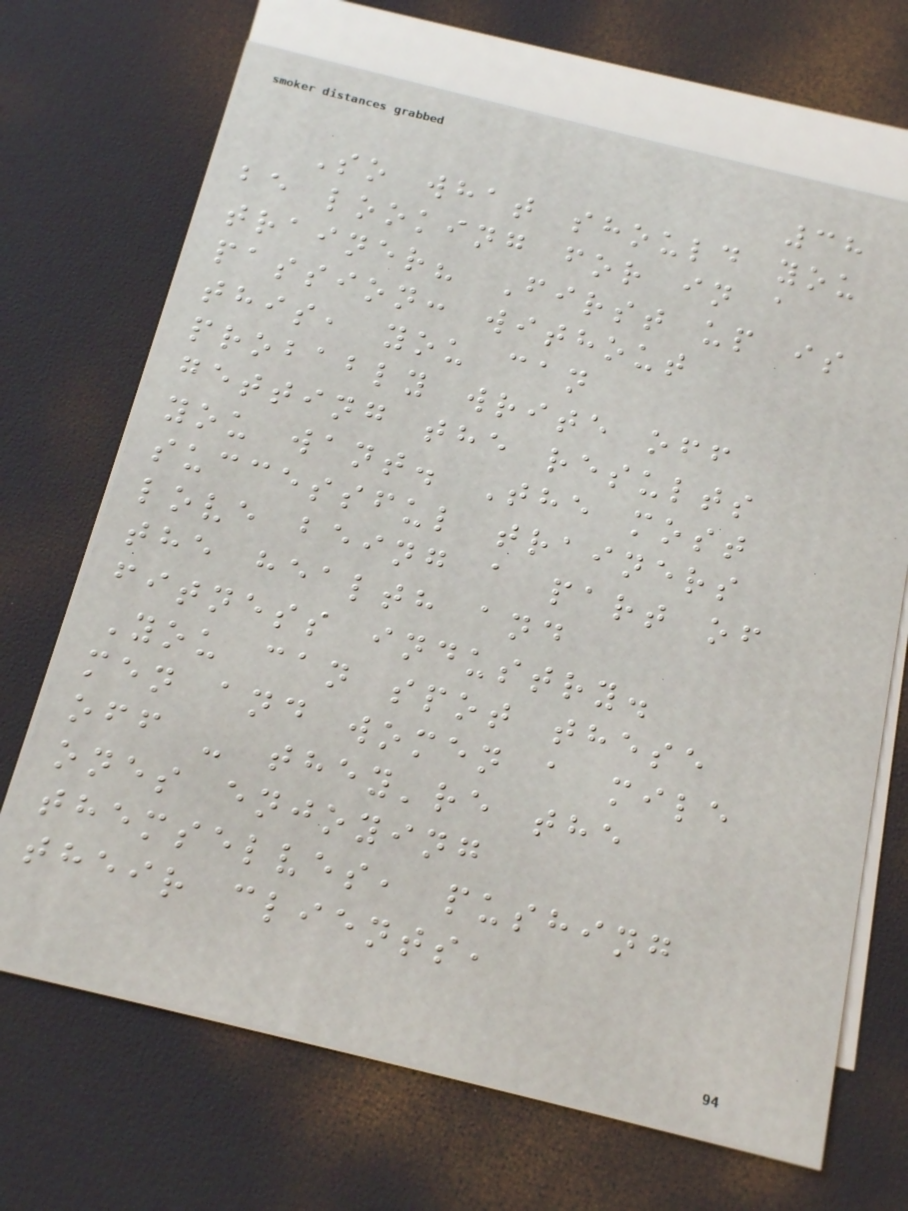38
So what should you
be looking for in a
trainer? First up is
passion: without
this, you can
probably write off
getting the results
you want. The most
successful trainers
love being a part of
the health and
fitness industry.
You can spot these
men and women a mile
off - they're the
ones enjoying
themselves, pushing
their clients,
